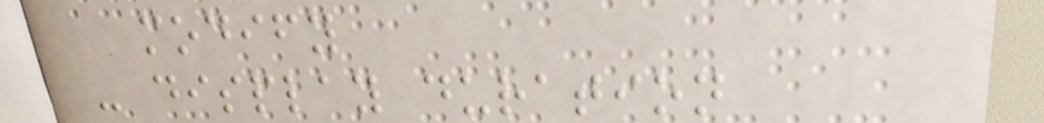modify
- display duration
